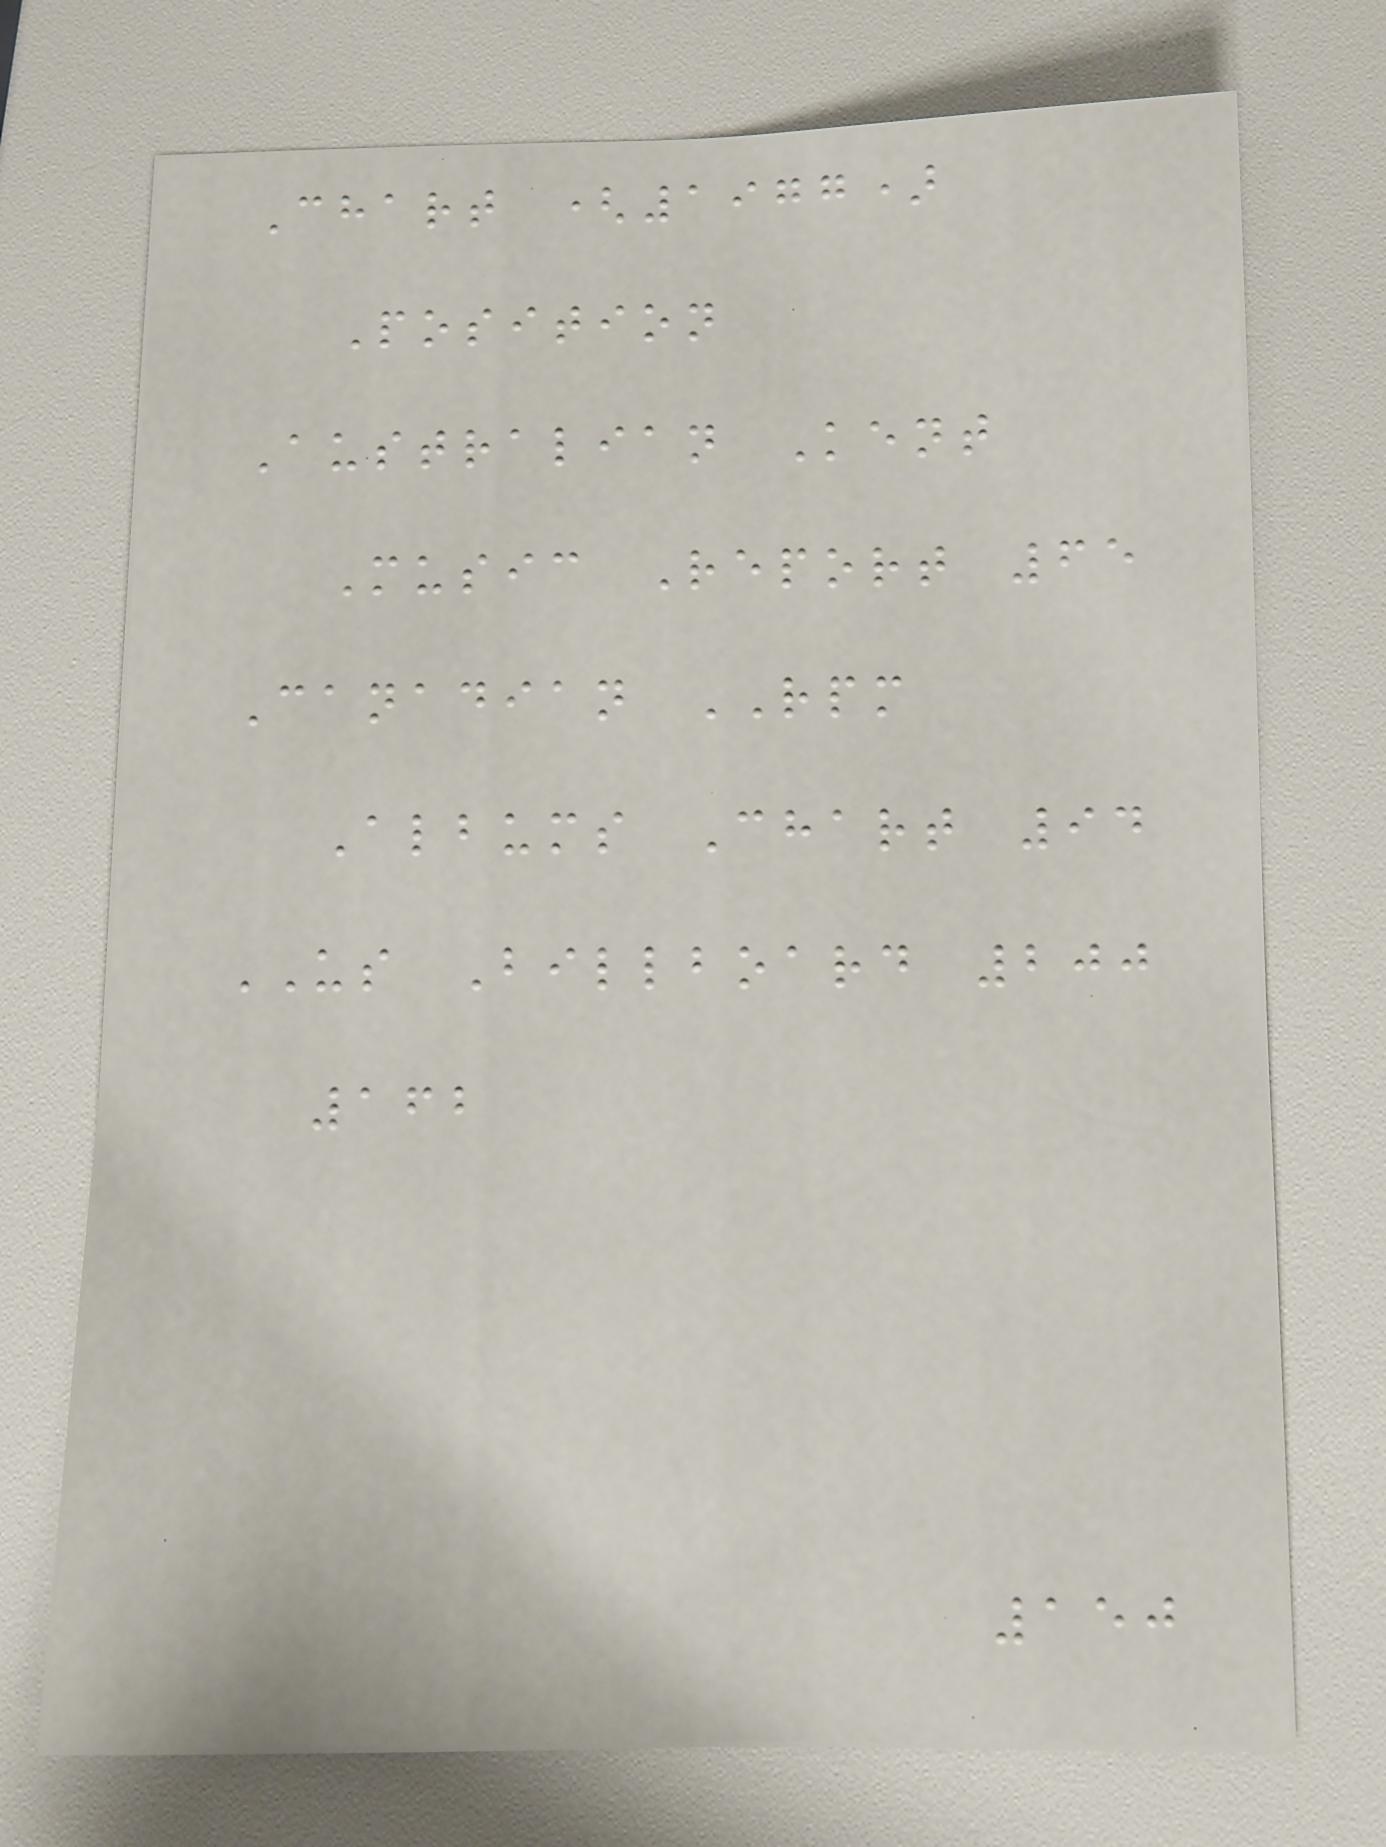Chart (1977)
Position
Australian Kent
Music Report 65
Canadian RPM
Albums Chart 94
US Billboard 200
162
150
